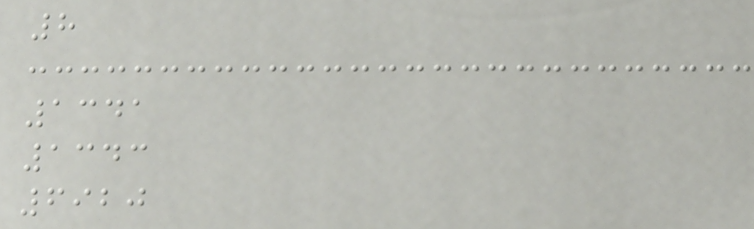8
1341
1343
6920
